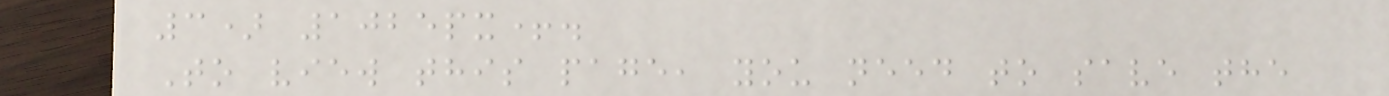3) 1025px+.
To view this page, you need to save the
